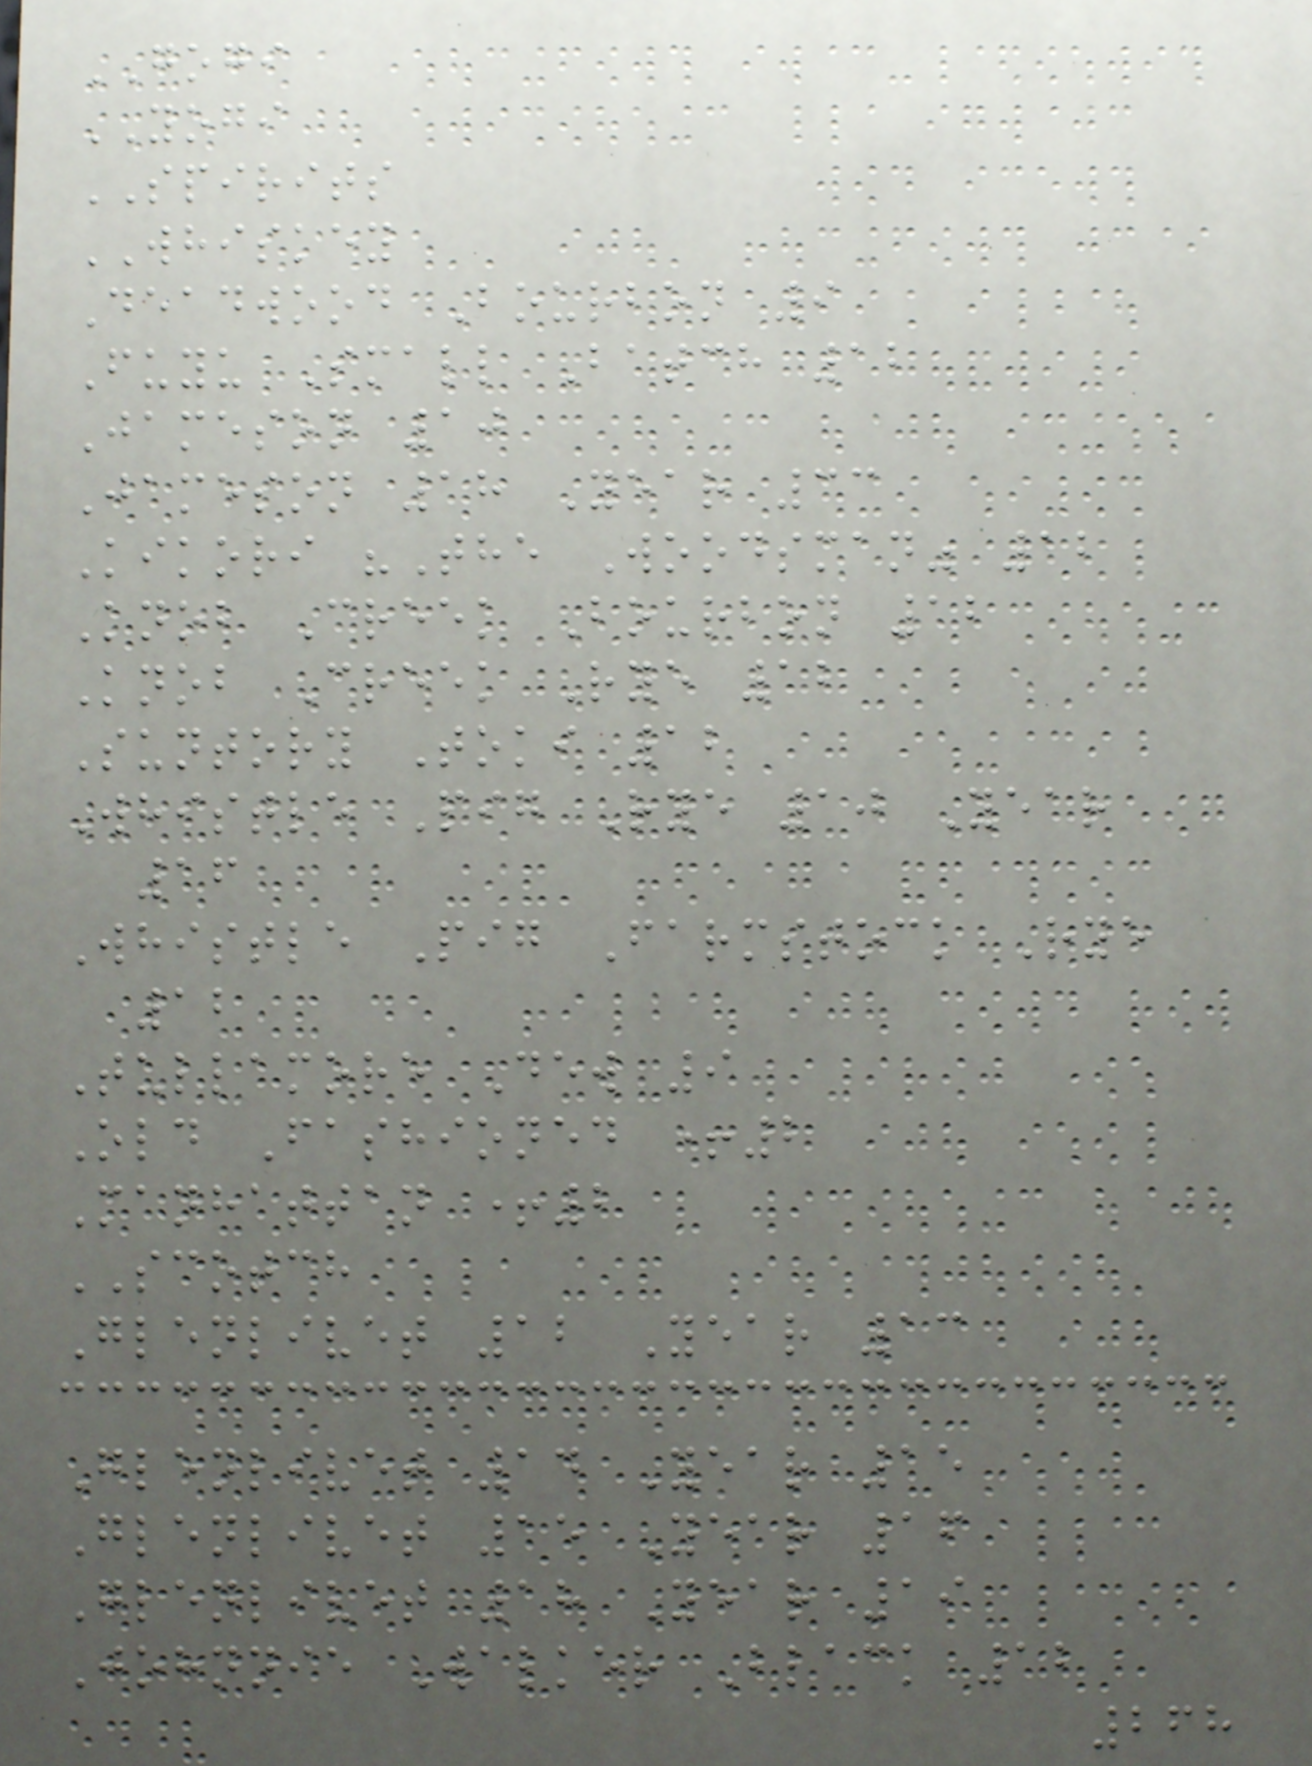GOGI
YOGI
SPIRITS
WHISKEY
Deadwood Bourbon 9
Fuyu Small Batch 12
Jameson 10
Jameson 18 Year 33
Kikori "The Woodsman" 12
Knob Creek Bourbon 12
Knob Creek Rye 12
Suntory Toki 12
Whistle Pig Rye 10 Year
16
Whistle Pig Farmstock Rye
12
Tullamore Dew 9
Old Fashioned +2
Manhattan +2
SCOTCH
Glenlivet 12 Year 13
Glenlivet 14 Year 15
Glenlivet 15 Year 16
Glenlivet 18 Year 19
Johnnie Walker Black 12
268
